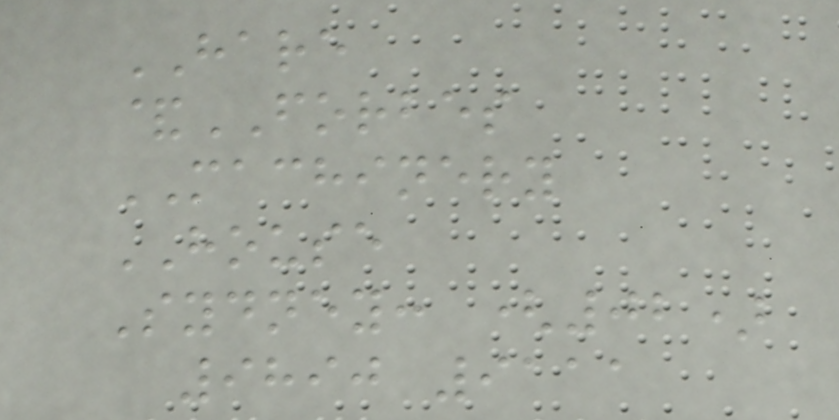HARE
&FORBES
MACHINERY
HOUSE
Sydney: (02)
9890 9111
